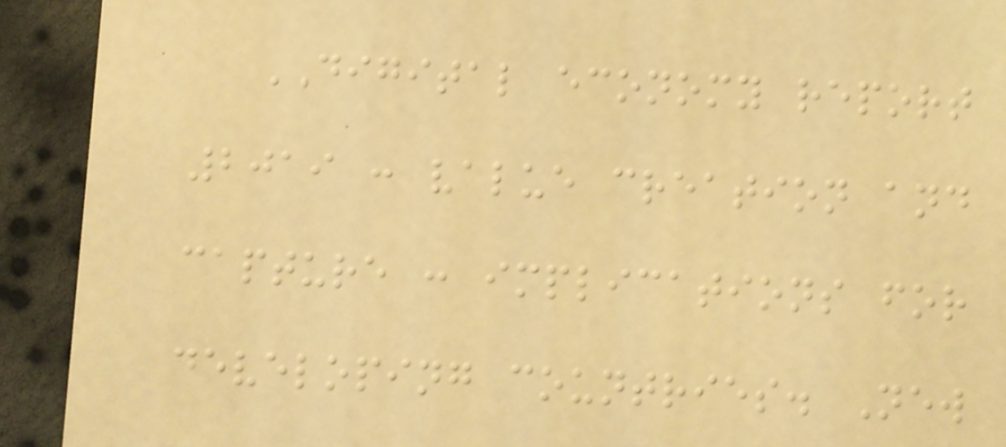DIGITAL economy report
2019 : value creation and
capture : implications for
developing countries. New
